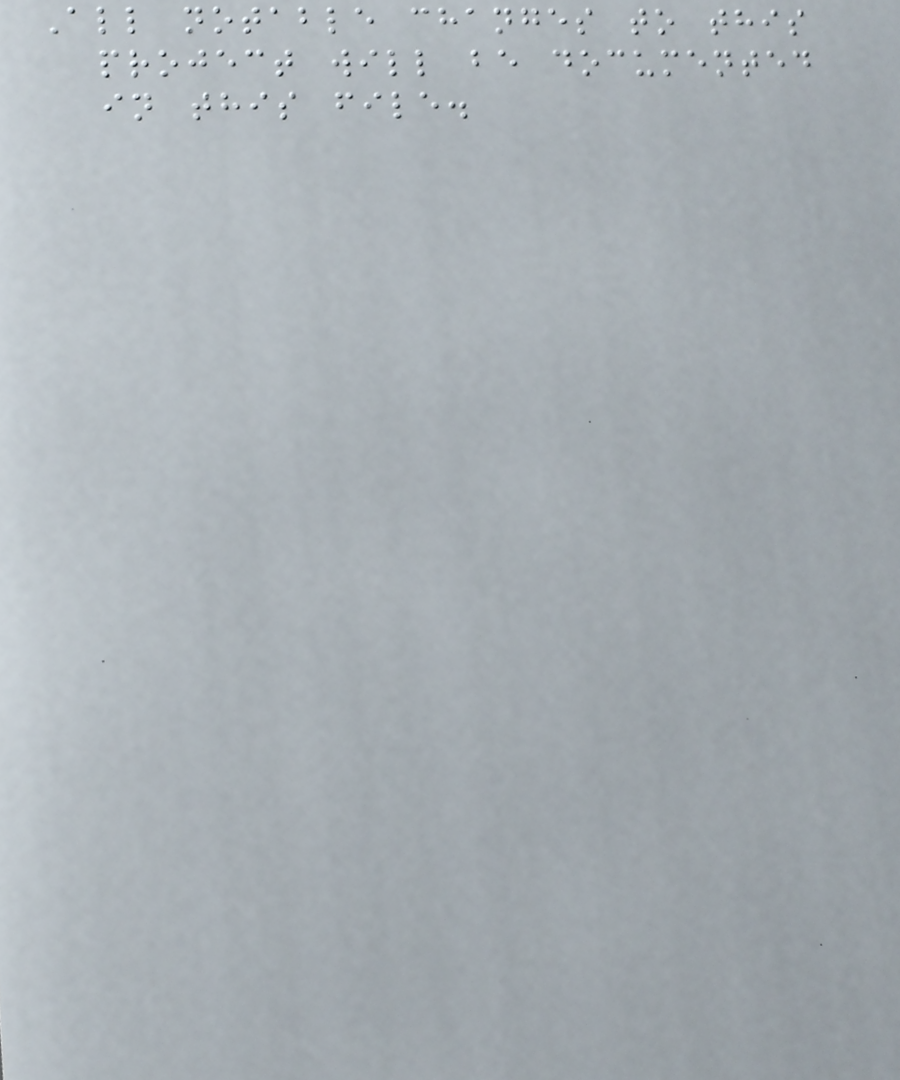All notable changes to this
project will be documented
in this file.
